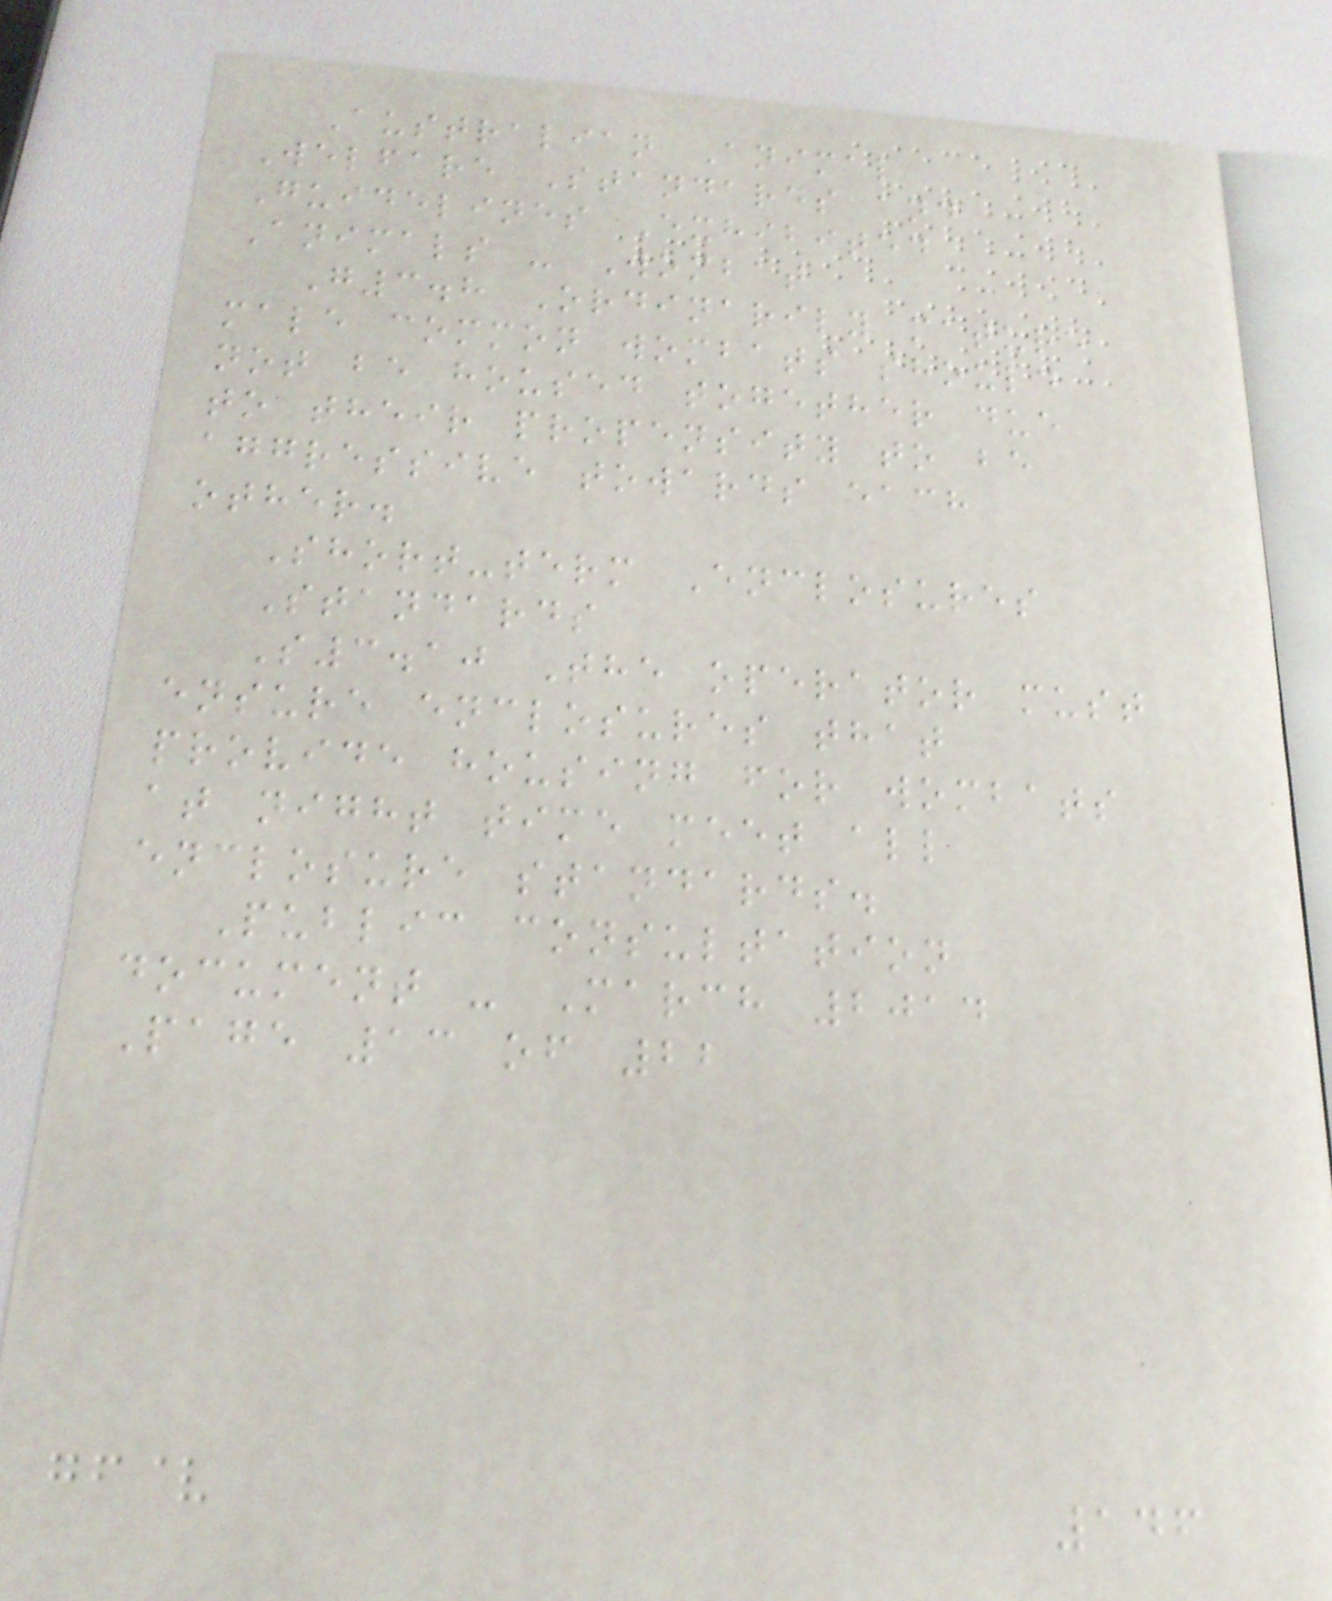Australian Animal
Welfare Standards and
Guidelines Exhibited
Animals - Wombat
G3.8 Ordinarily mature
male common wombats should
not be housed together due
to their propensity to be
aggressive towards each
other.
Short-term Enclosures
Standards
S3.10 The operator must
ensure enclosures that
provide housing for wombats
at night time meet all
enclosure standards.
Public consultation
document - March 2014
Page 13 of 22
146
